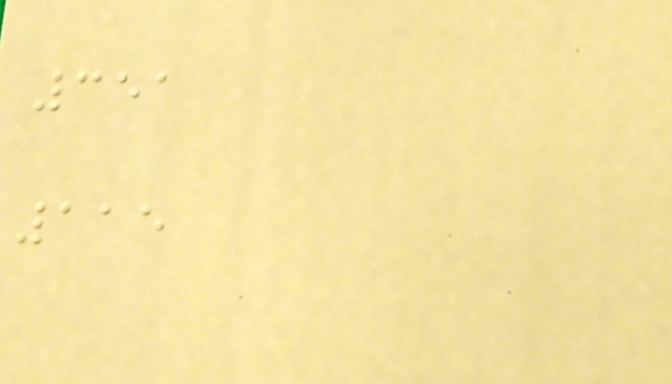351
115
